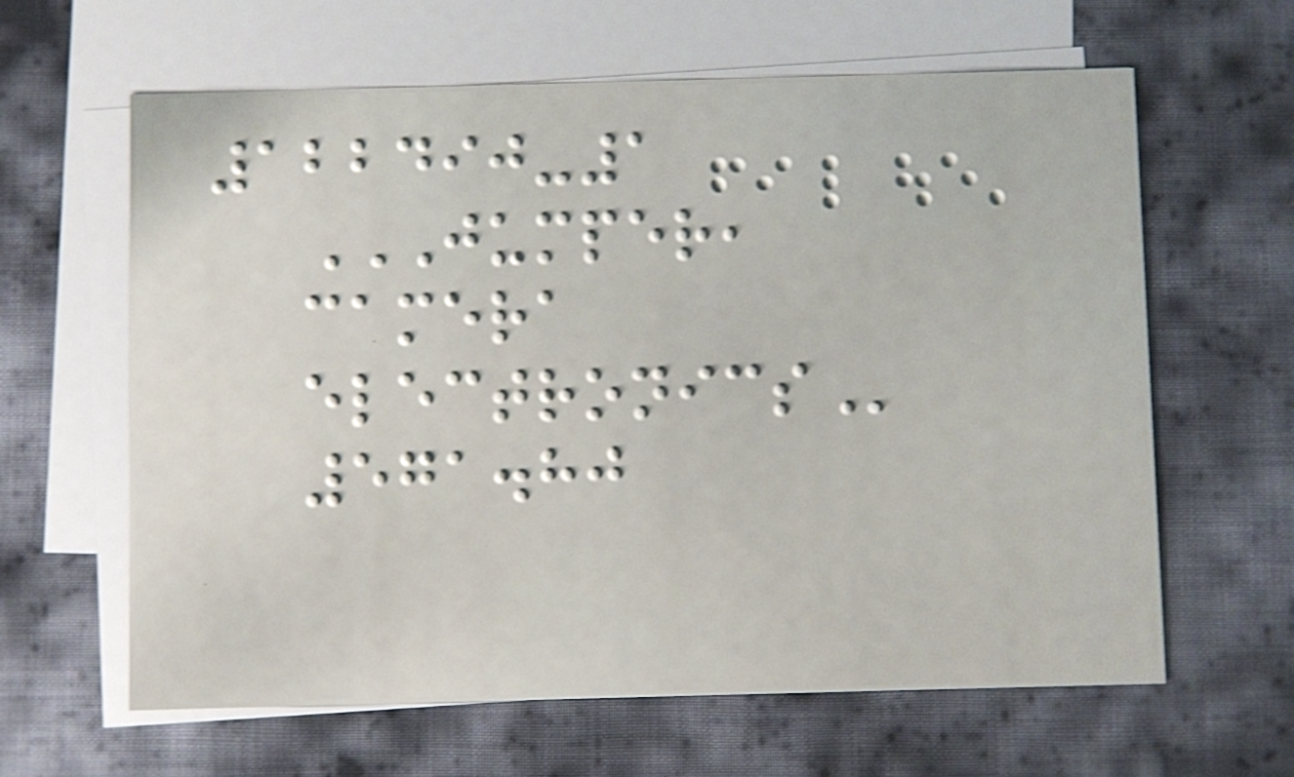122490-1
JUMPER,
CAMERA
ELECTRONICS
571.80
